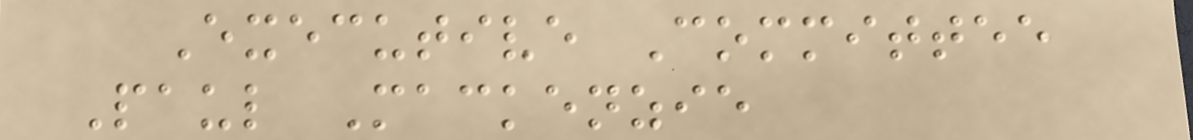Executive Committee
Paul Mackenzie
